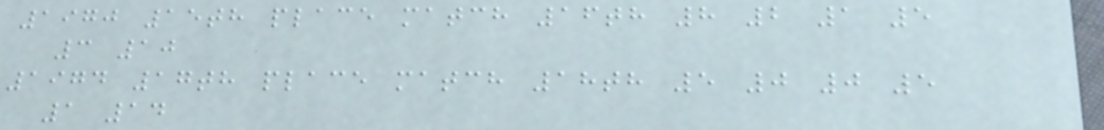1970 15th place match 16th 8 2 1 5
3 10
1974 17th place match 18th 5 0 0 5
1 14
